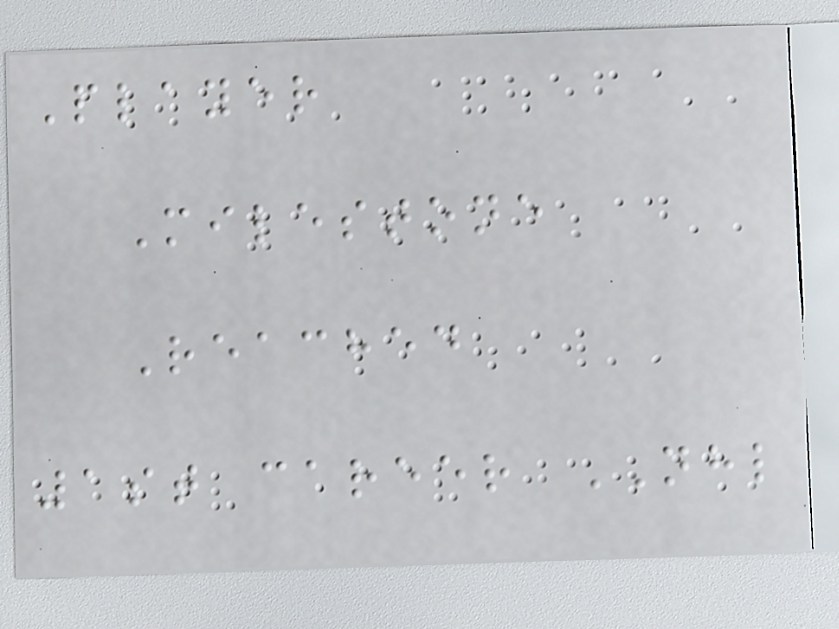Player
Milestone
Reached
1st career NHL
